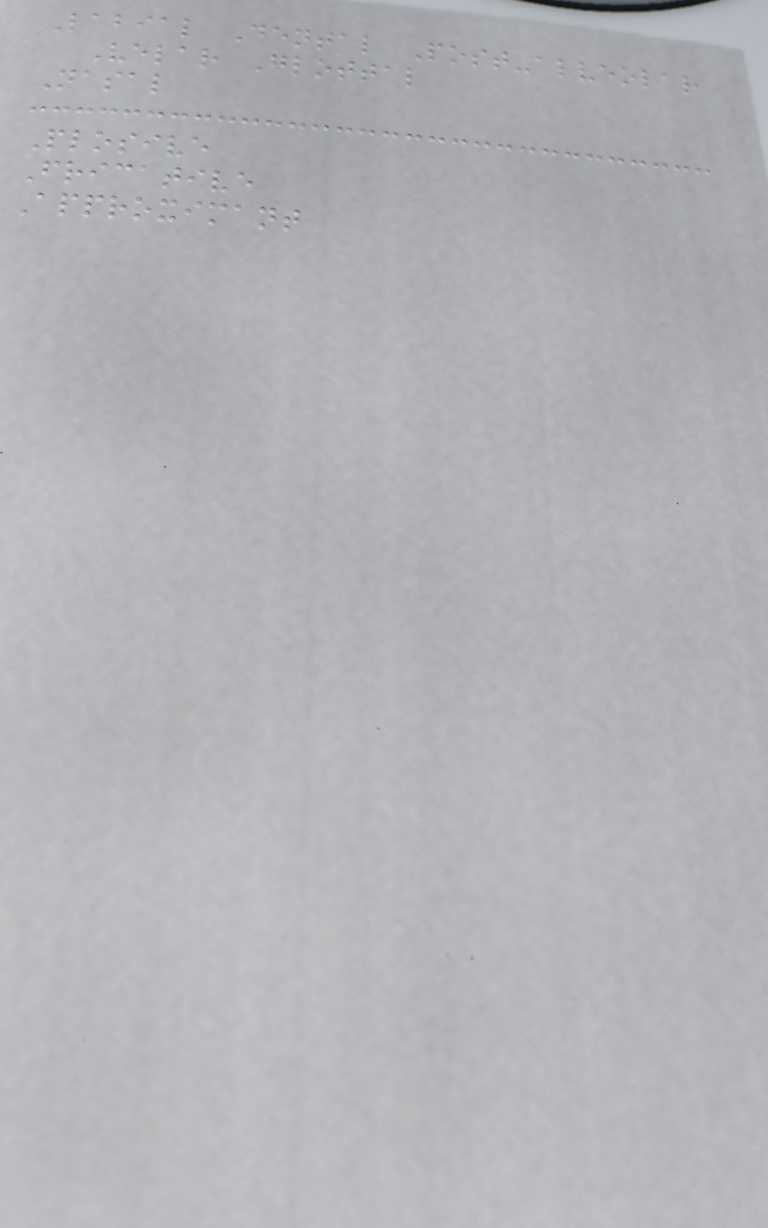Labial Dental Post-alveolar
Velar Glottal
Nasal
Plosive
Fricative
Approximant
